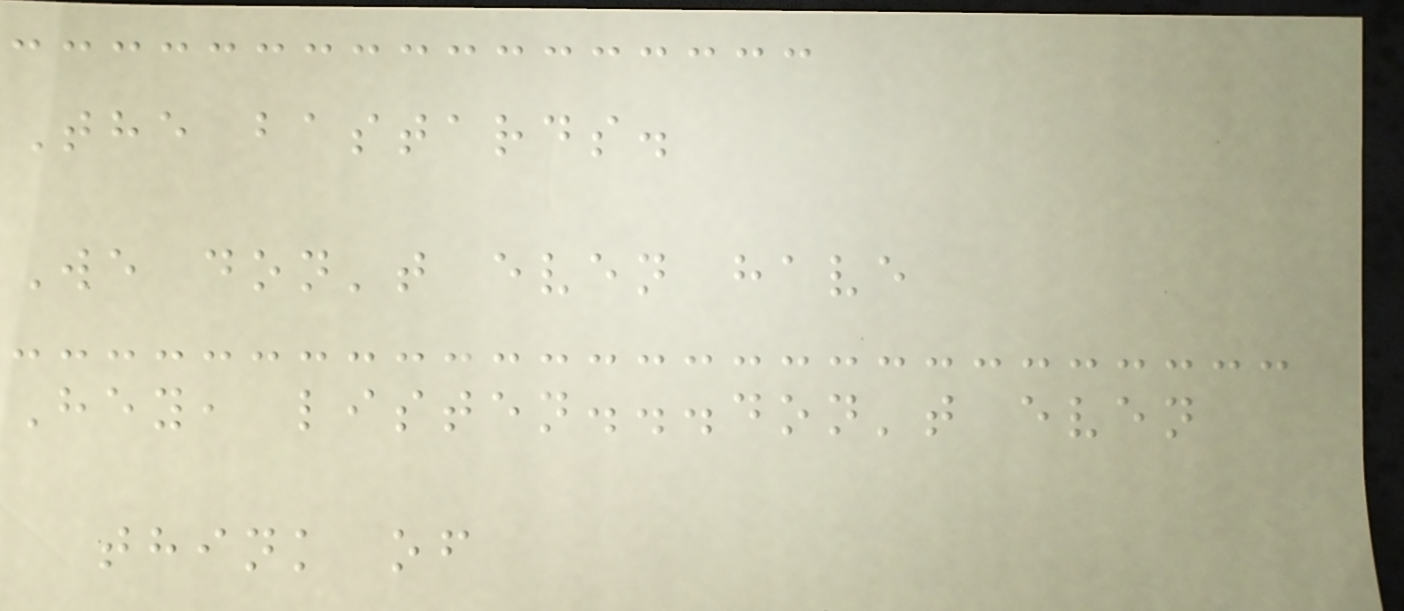The bastards.
We don't even have
Hey, listen...don't even
think of
